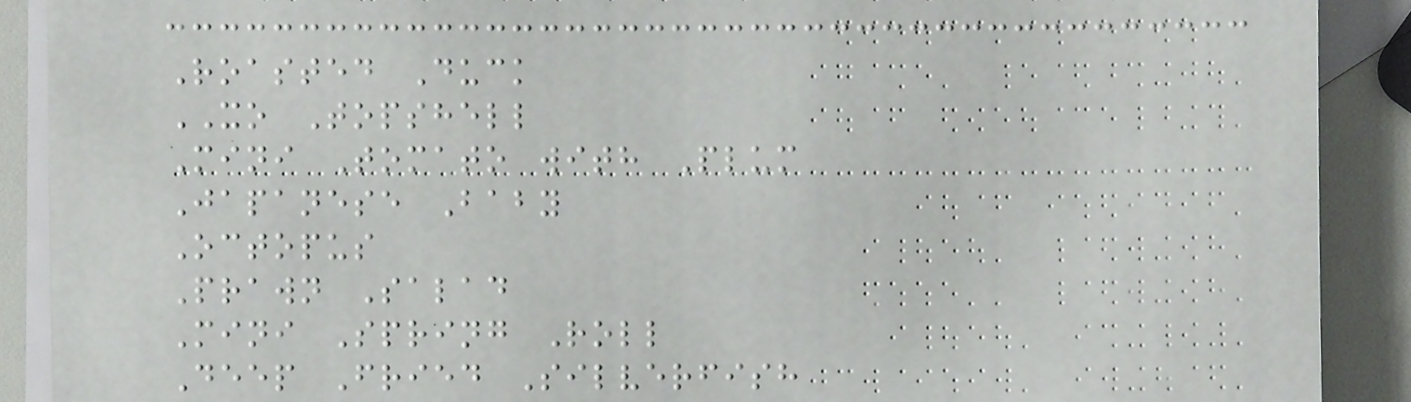Roasted Duck
XO Topshell
Mini Tomato with Plum
Japanese Baby
Octopus
Prawn Salad
Mini Spring Roll
Deep Fried Silverfish
